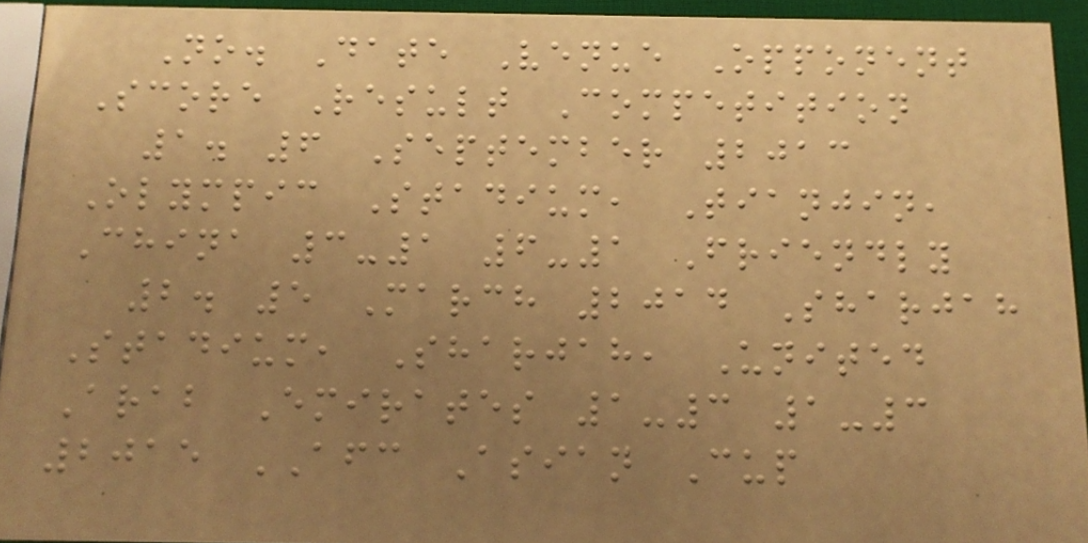No. Date Venue Opponent
Score Result Competition
1. 6 September 2013
Olympic Stadium, Tianjin,
China 3-1 6-1 Friendly
2. 5 March 2014 Sharjah
Stadium, Sharjah, United
Arab Emirates 1-3 1-3
2015 AFC Asian Cup
